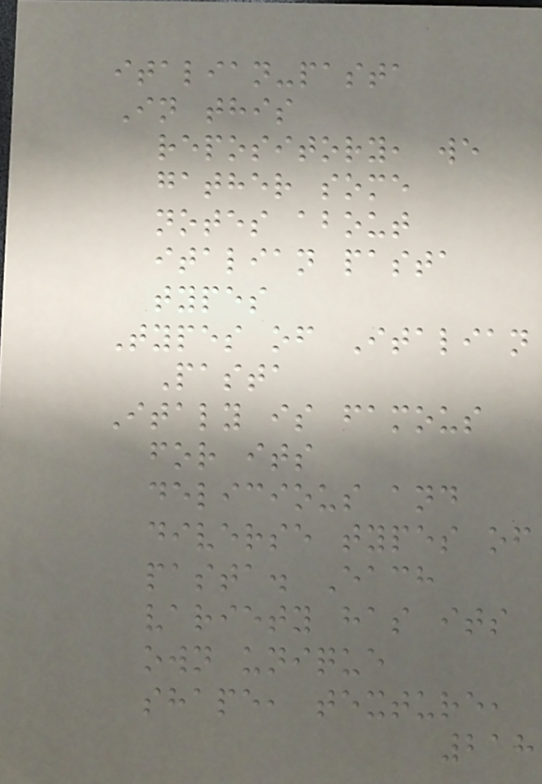italian-pasta
In this
repository, we
gather some
notes about
italian pasta
types
Types of Italian
Pasta
Italy is famous
for its
delicious and
diverse types of
pasta. Each
variety has its
own unique
shape, texture,
218
